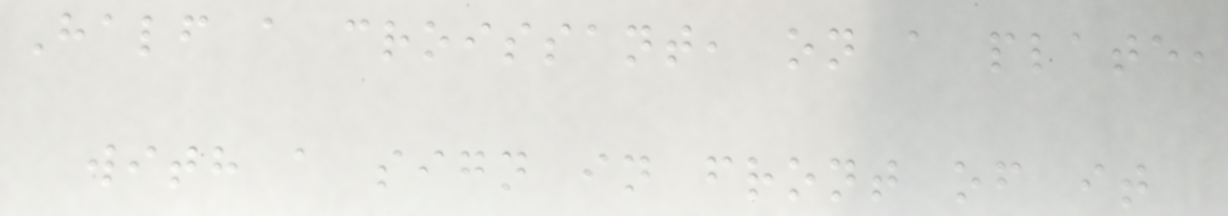Half a croissant, on a plate,
with a sign in front of it
